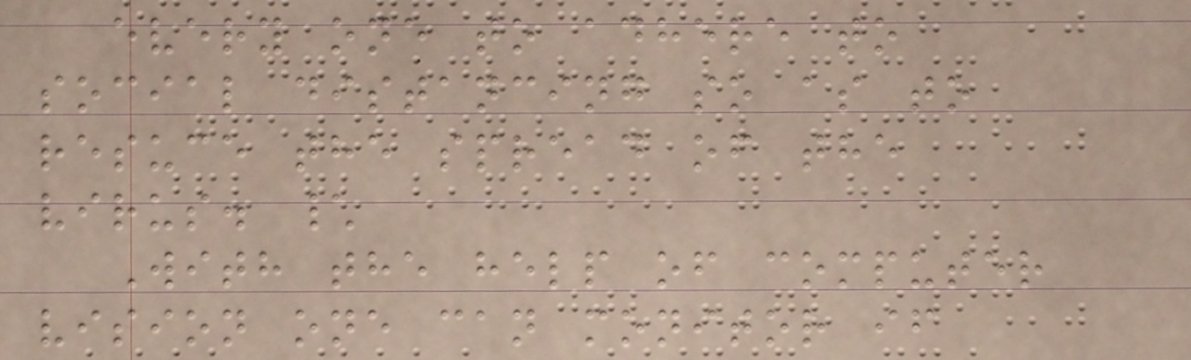every one to adhere to
social distancing so as to
resuce the spread of the
virus. \
With the help of computer
vision one can monitor if
